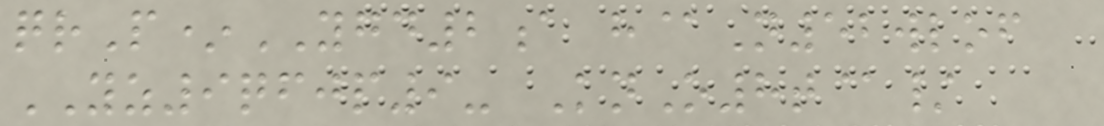qrP*YGD2a h@N52wlof
YZ9qfjp9- KnO8t@/
